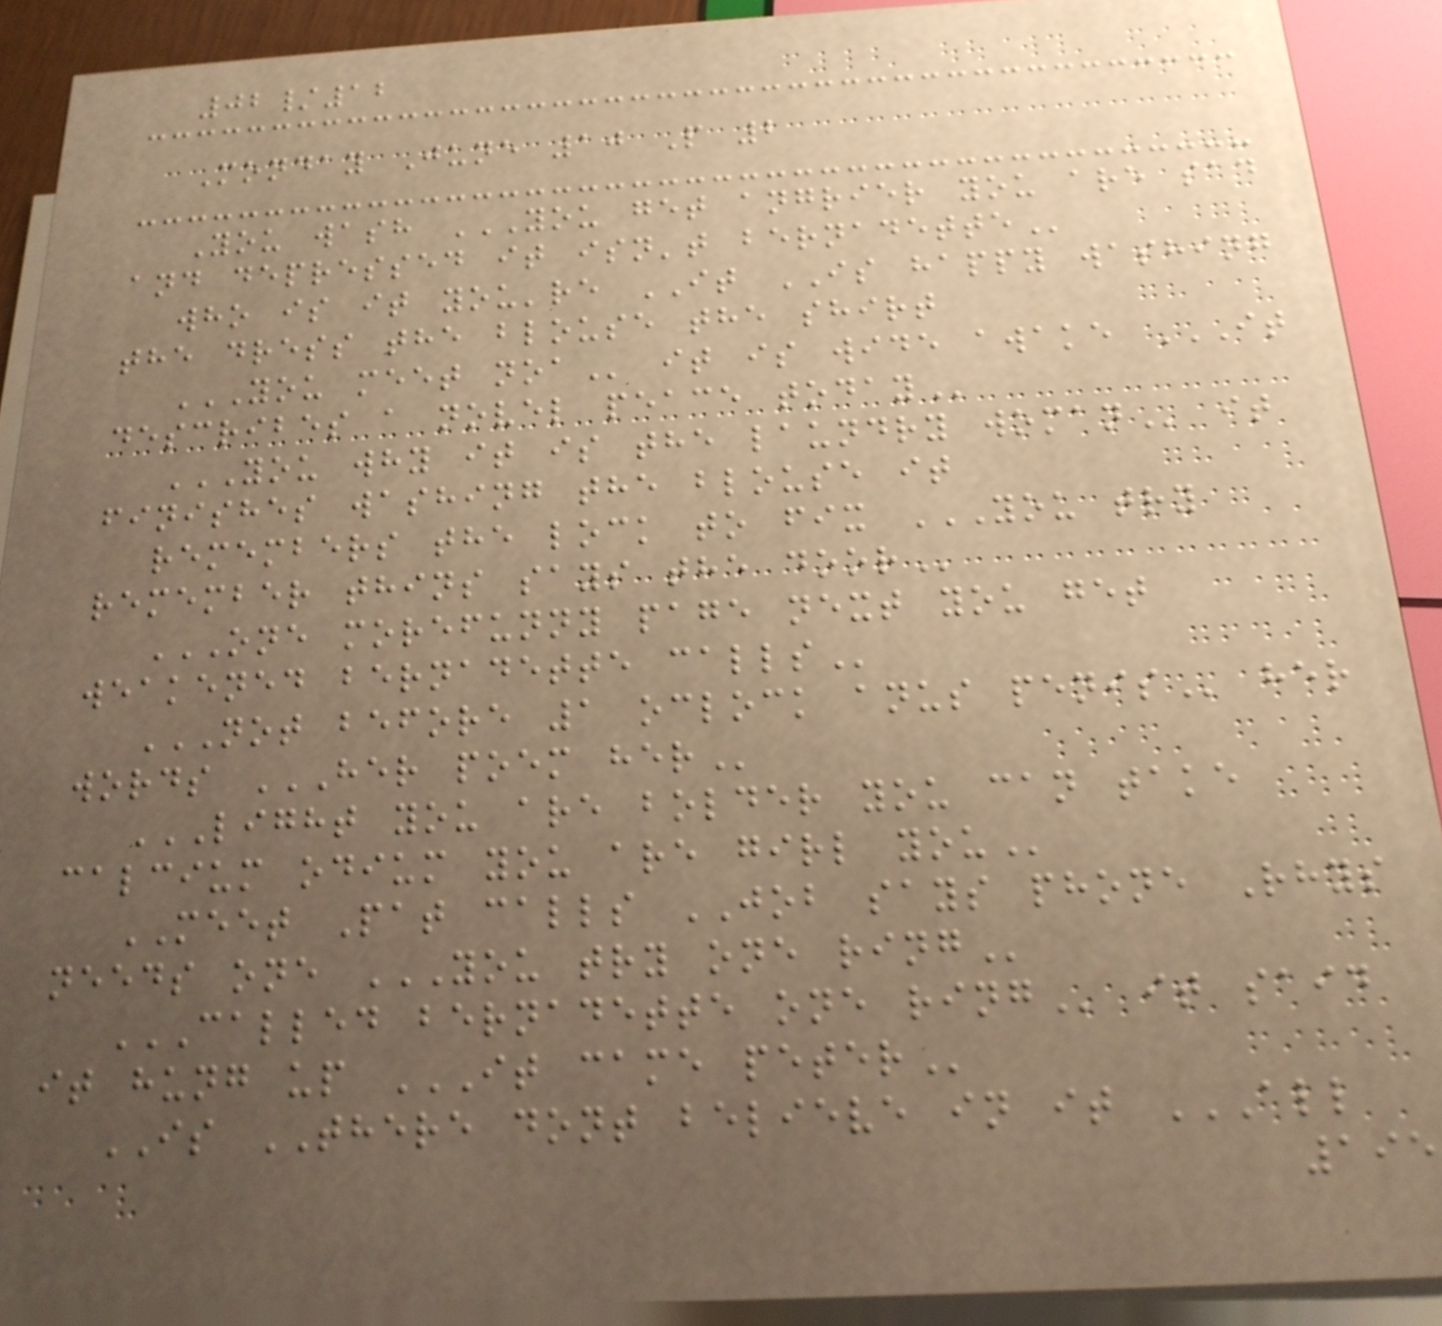02/12
Monday June 10 P 2
You wash YOU GET ANGRIER YOU ARE SAD
AND DEPRESSED IT ISN'T BERNADETTE
who is it you're IT IS happy washing
the dress the blouse the shirt
YOU MEET NOA it is wide awake IT
DESCRIBES A NOVEL PEACE TODAY
YOU WHY IT IS THE LAUNDRY WOMAN it
finishes washing the blouse it
remembers the lock to fix YOU TRY
REMEMBER THINS SAYS THE DOOR
ONE MOREFUNNY PAGE NEXT YOU GET
WEAKENED BERNADETTE CALLS
NOT BEFORE 1 OCLOCK ANUS PENIS her
words HER POEM HER
LIGHT YOU ARE BOLDER YOU CAN TAKE
CALCIUM ODIUM YOU ARE GIRL YOU
MEET Pat calls JOB says phone Rhys
needs one YOU TRY ONE RING
CALLED BERNADETTE ONE RING it said
it hung up IT CAME PETER
IS THERE dont believe in it ALL
195
